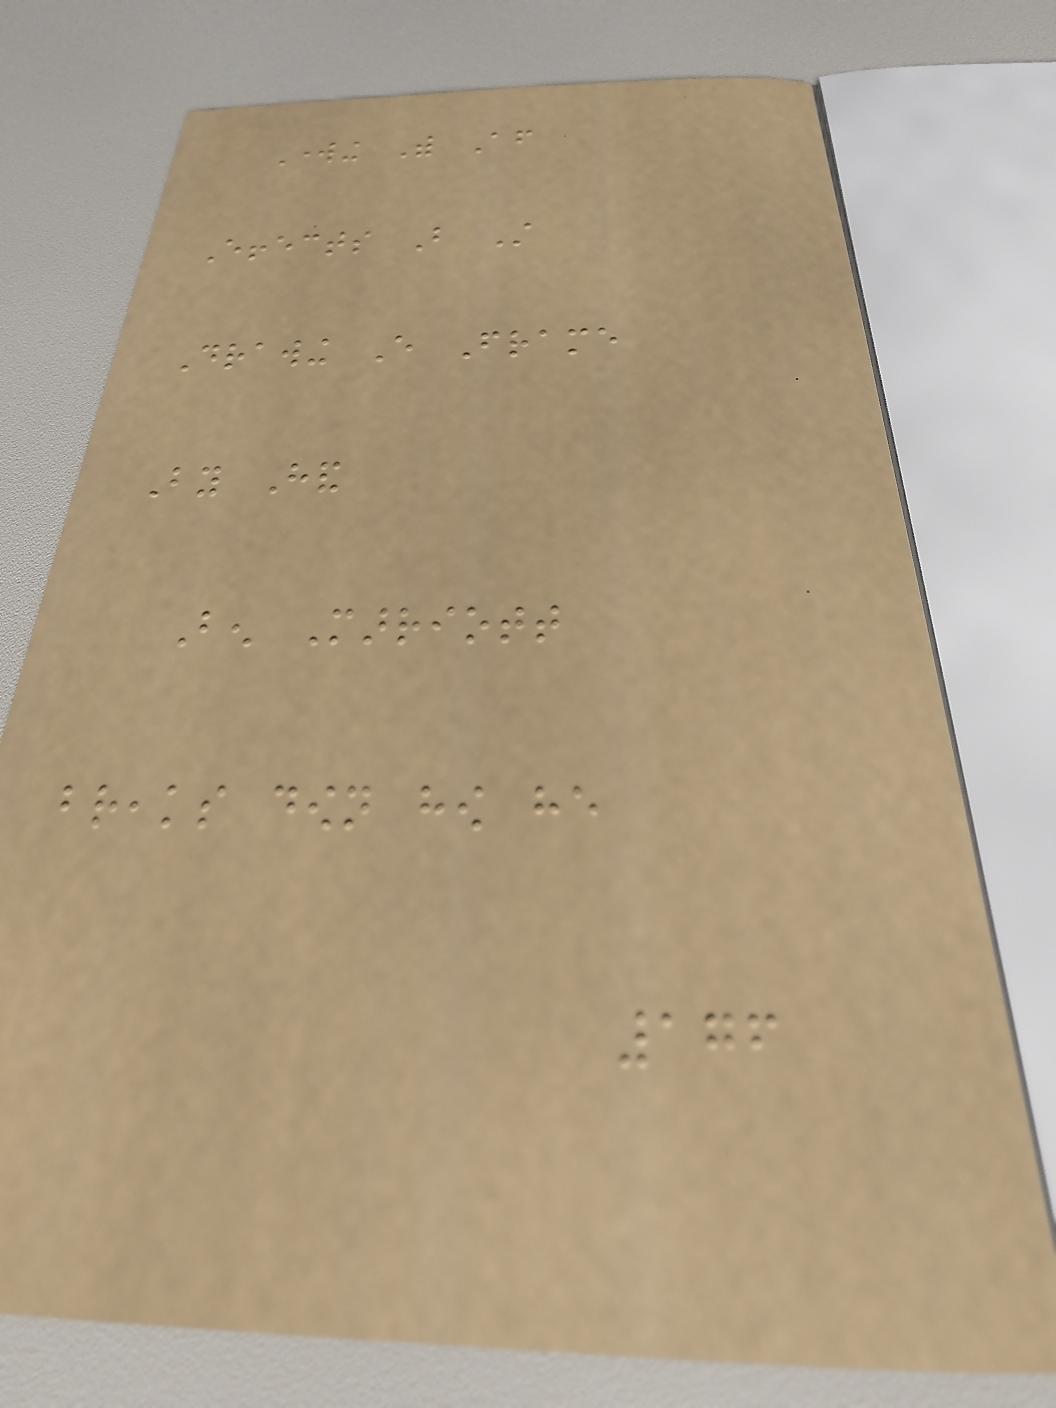Working With After
Effects But Still
Drawing Every Frame
By Hand
Ben Marriott
breaks down how he
176
